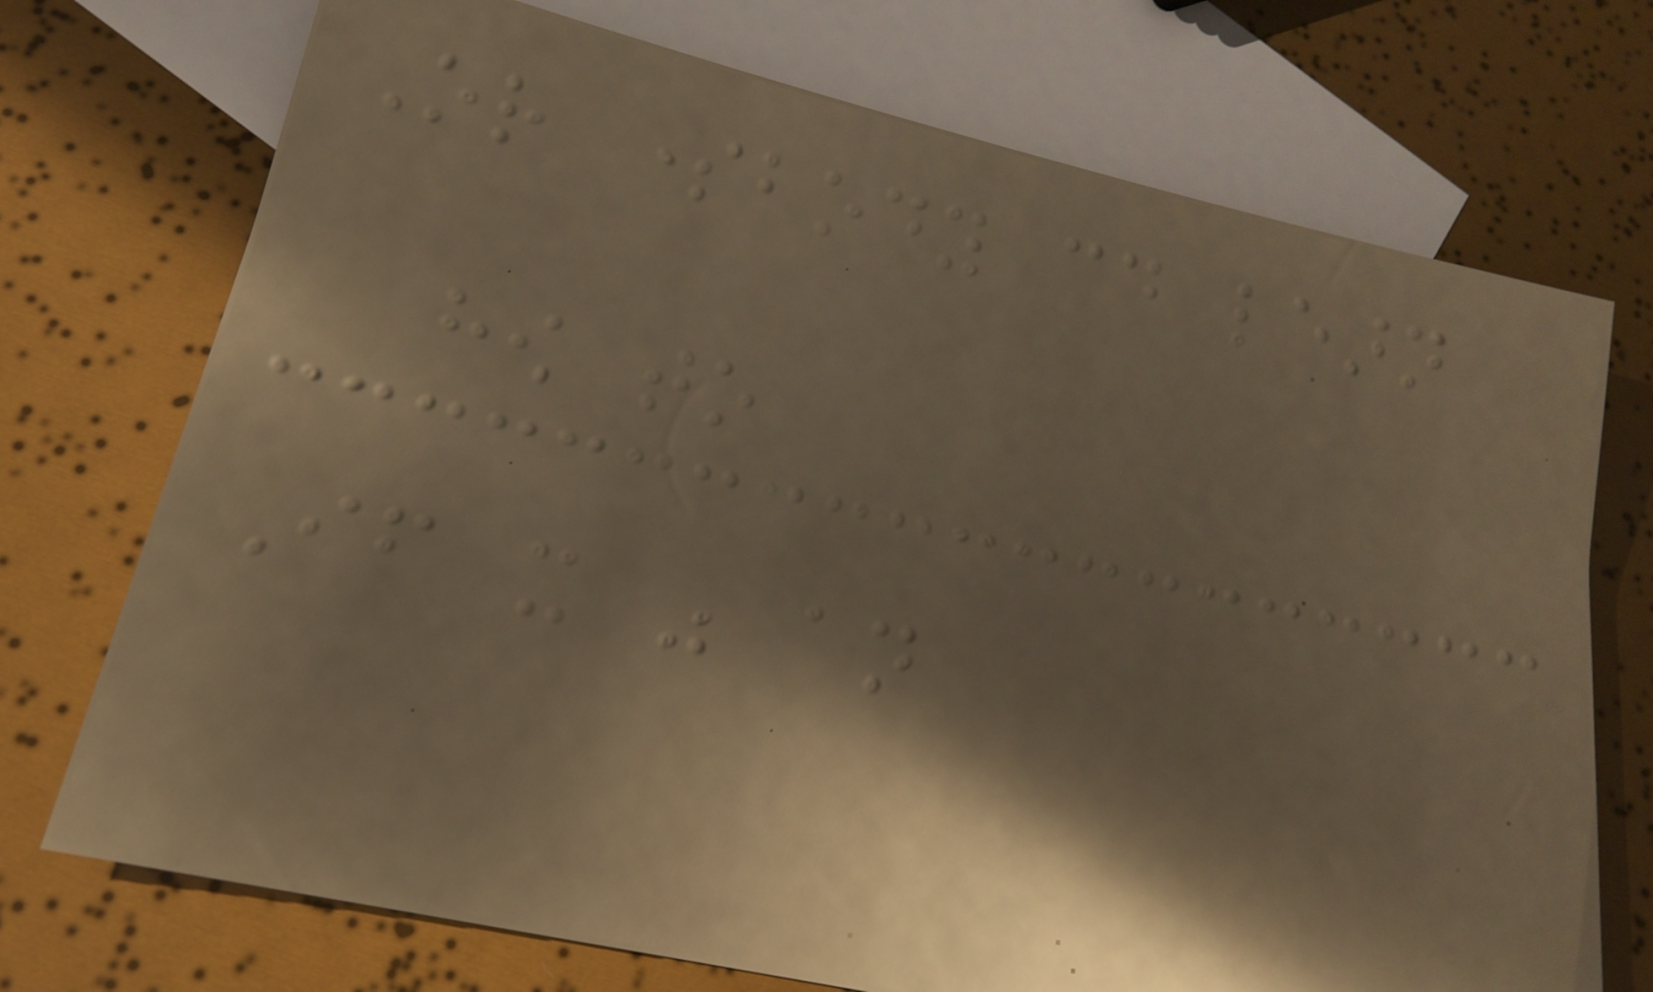Or somebody could learn
how to
If it was an
